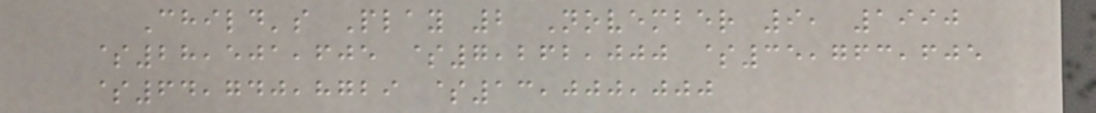Child's Play 2 November 9, 1990
$28,501,605 $7,262,000 $35,763,605
$64,740,8729 $13,000,000
